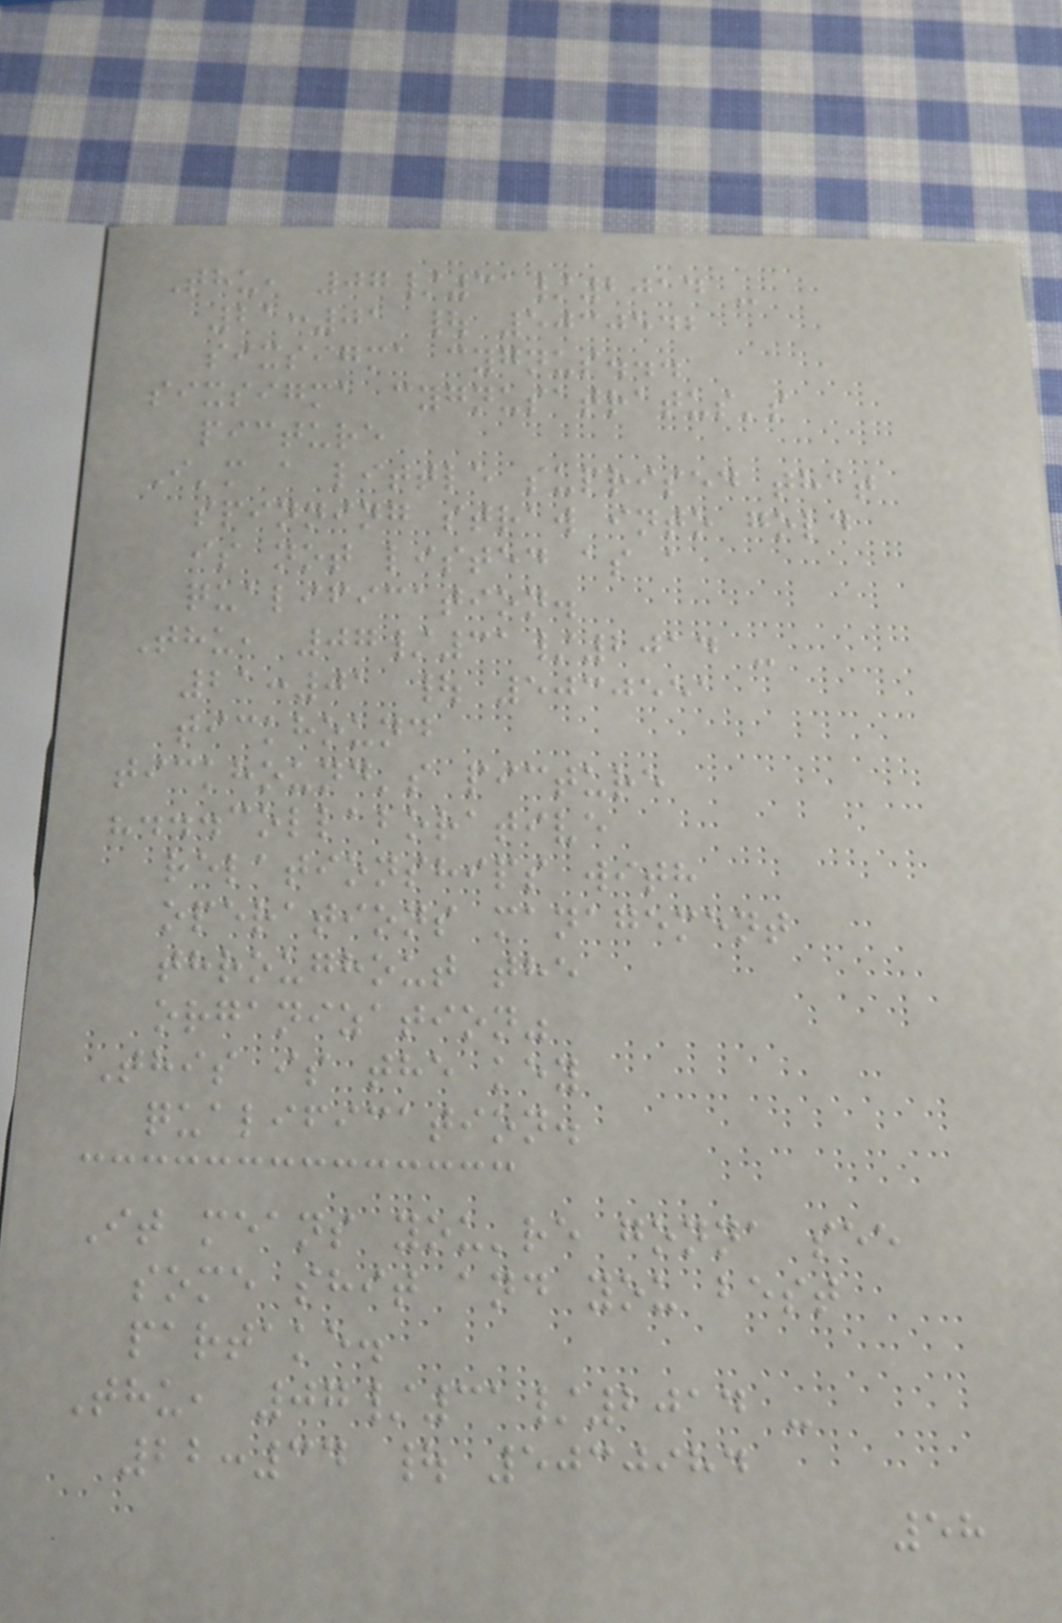Thu, 07/31/2014 -
21:01 | 5030542
sixsigma cygnus...
sixsigma cygnusatratus's
picture
I'm a little suprised that
spinning straw into gold
is not listed as a
qualification.
Thu, 07/31/2014 -
21:01 | 5030551
tickhound
tickhound's picture
"...collaborative
relationships with
operations management
throughout the
organization"
This is the key
qualification.
It means you're gonna see
some shit and you best
partake.
Thu, 07/31/2014 -
22:34 | 5030984
58
